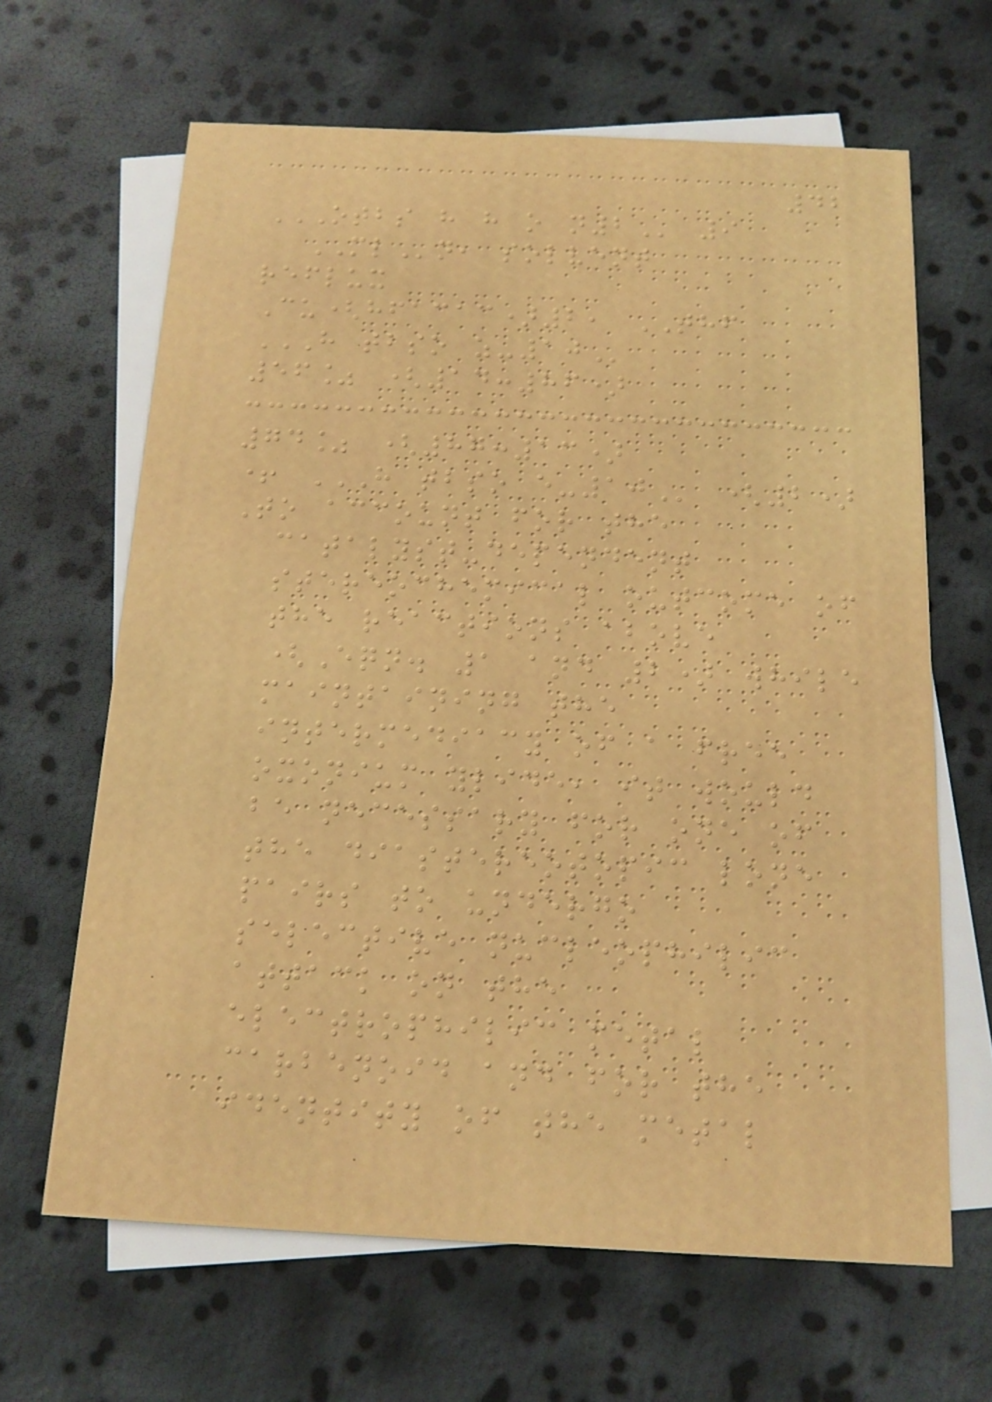42
OTBS H H O N2 9
MLn, solvent
reflux
Cu(hfacac)2, THF
H TBSO Z-10
56% (14:86)
74% (87:13)
+ H TBSO E-10 (2)
To account for the
catalyst-dependent
stereochemical outcome of
the reactions above
(Eqn. 1 and 2) while
maintaining the
intermediacy of a free
oxonium ylide, it would
be necessary for one of
the diastereotopic lone
pairs to undergo
selective nucleophilic
attack on the
electrophilic metal
carbenoid and for the
identity of the metal
